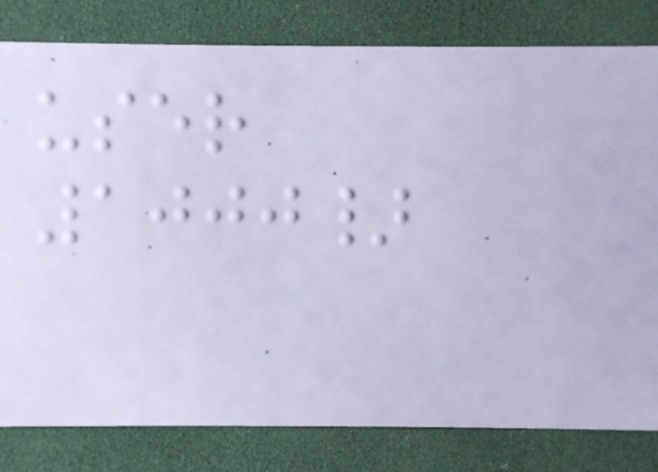user
1000}
